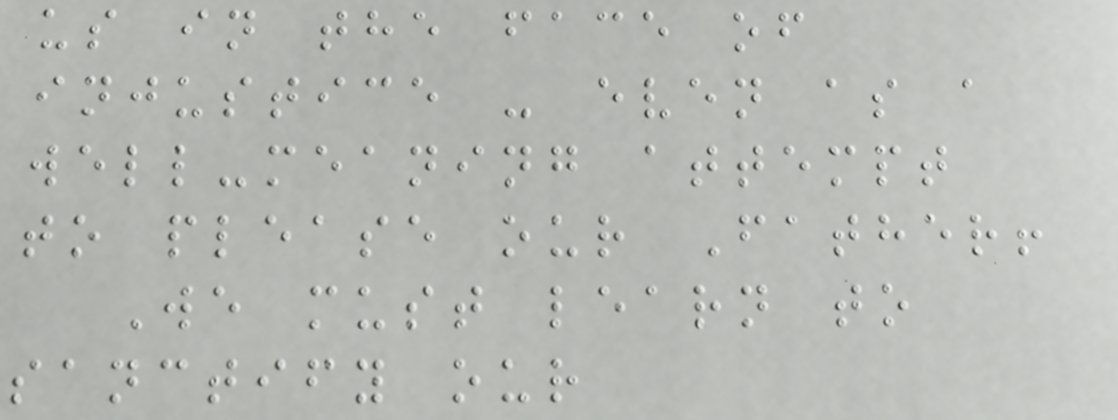us in the face of
injustice - even as a
well-meaning attempt
to please our Father!
We must learn to
sanctify our
